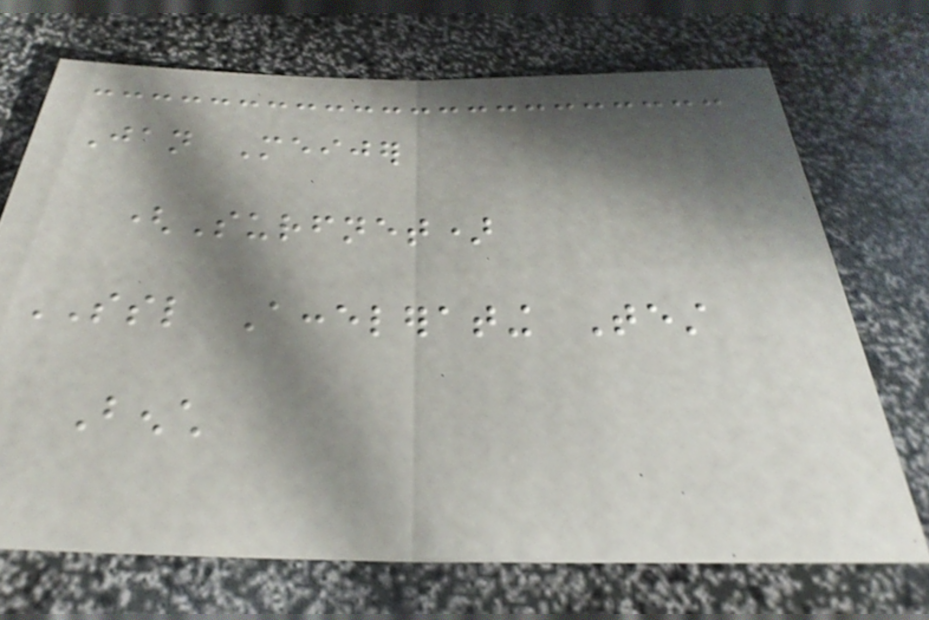Jan Meijer
(Surfnet)
SSL Accelerating Test
Bench
